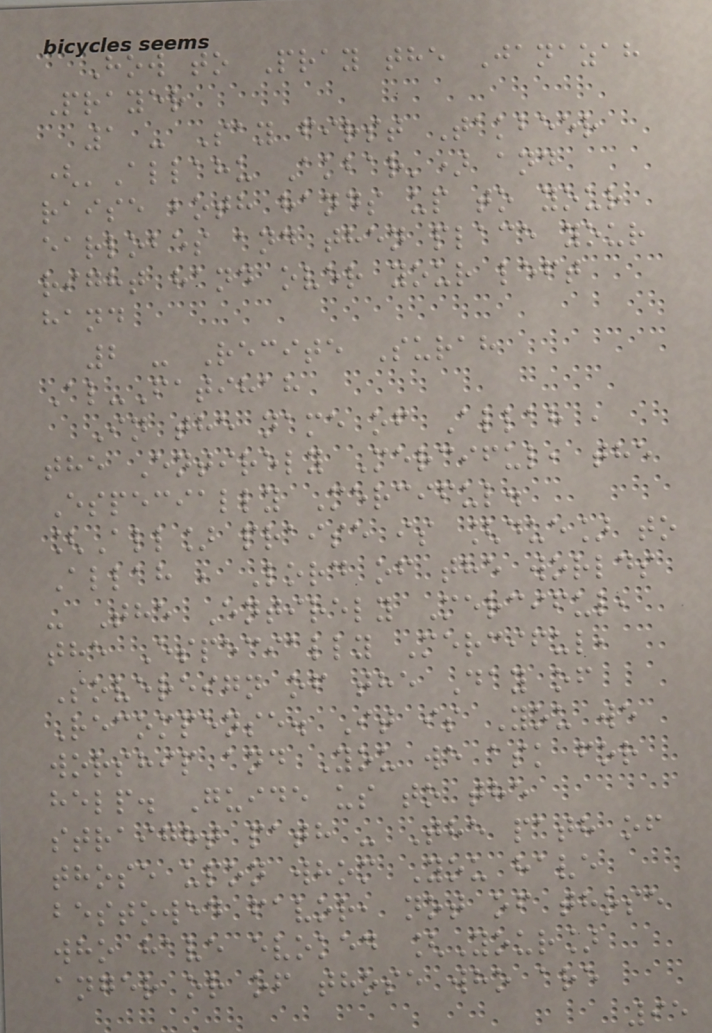How to Pray the Janazah
Prayer
1 - Say first Takbeer
('Allahu Akbar') and
raise both hands up to your
earlobes and then place your
right hand over your left
hand
2 - Recite Surah
Al-Fatihah
In the name of Allah ,
the Entirely Merciful, the
Especially Merciful.
[All] praise is [due] to
Allah , Lord of the worlds
- The Entirely Merciful,
the Especially Merciful,
Sovereign of the Day of
Recompense. It is You we
worship and You we ask for
help. Guide us to the
straight path - The path of
those upon whom You have
bestowed favor, not of those
who have evoked [Your]
anger or of those who are
95
